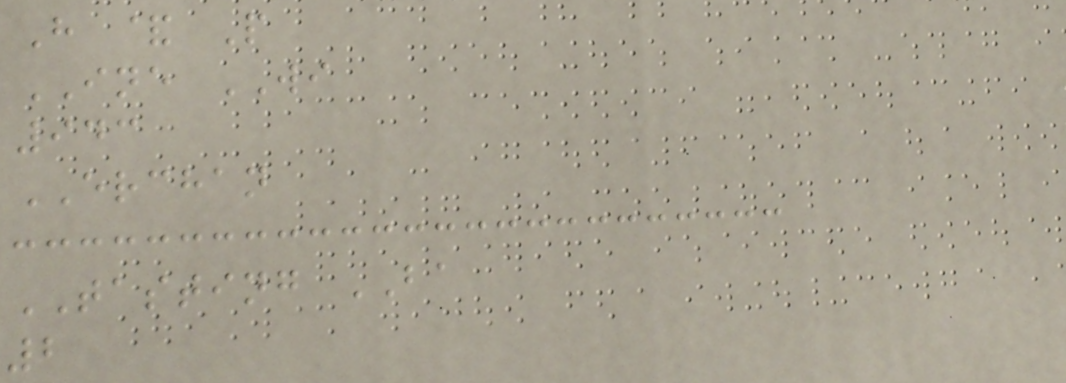H & P
INE WI
943
ERCHAN
TASTING BA
2
